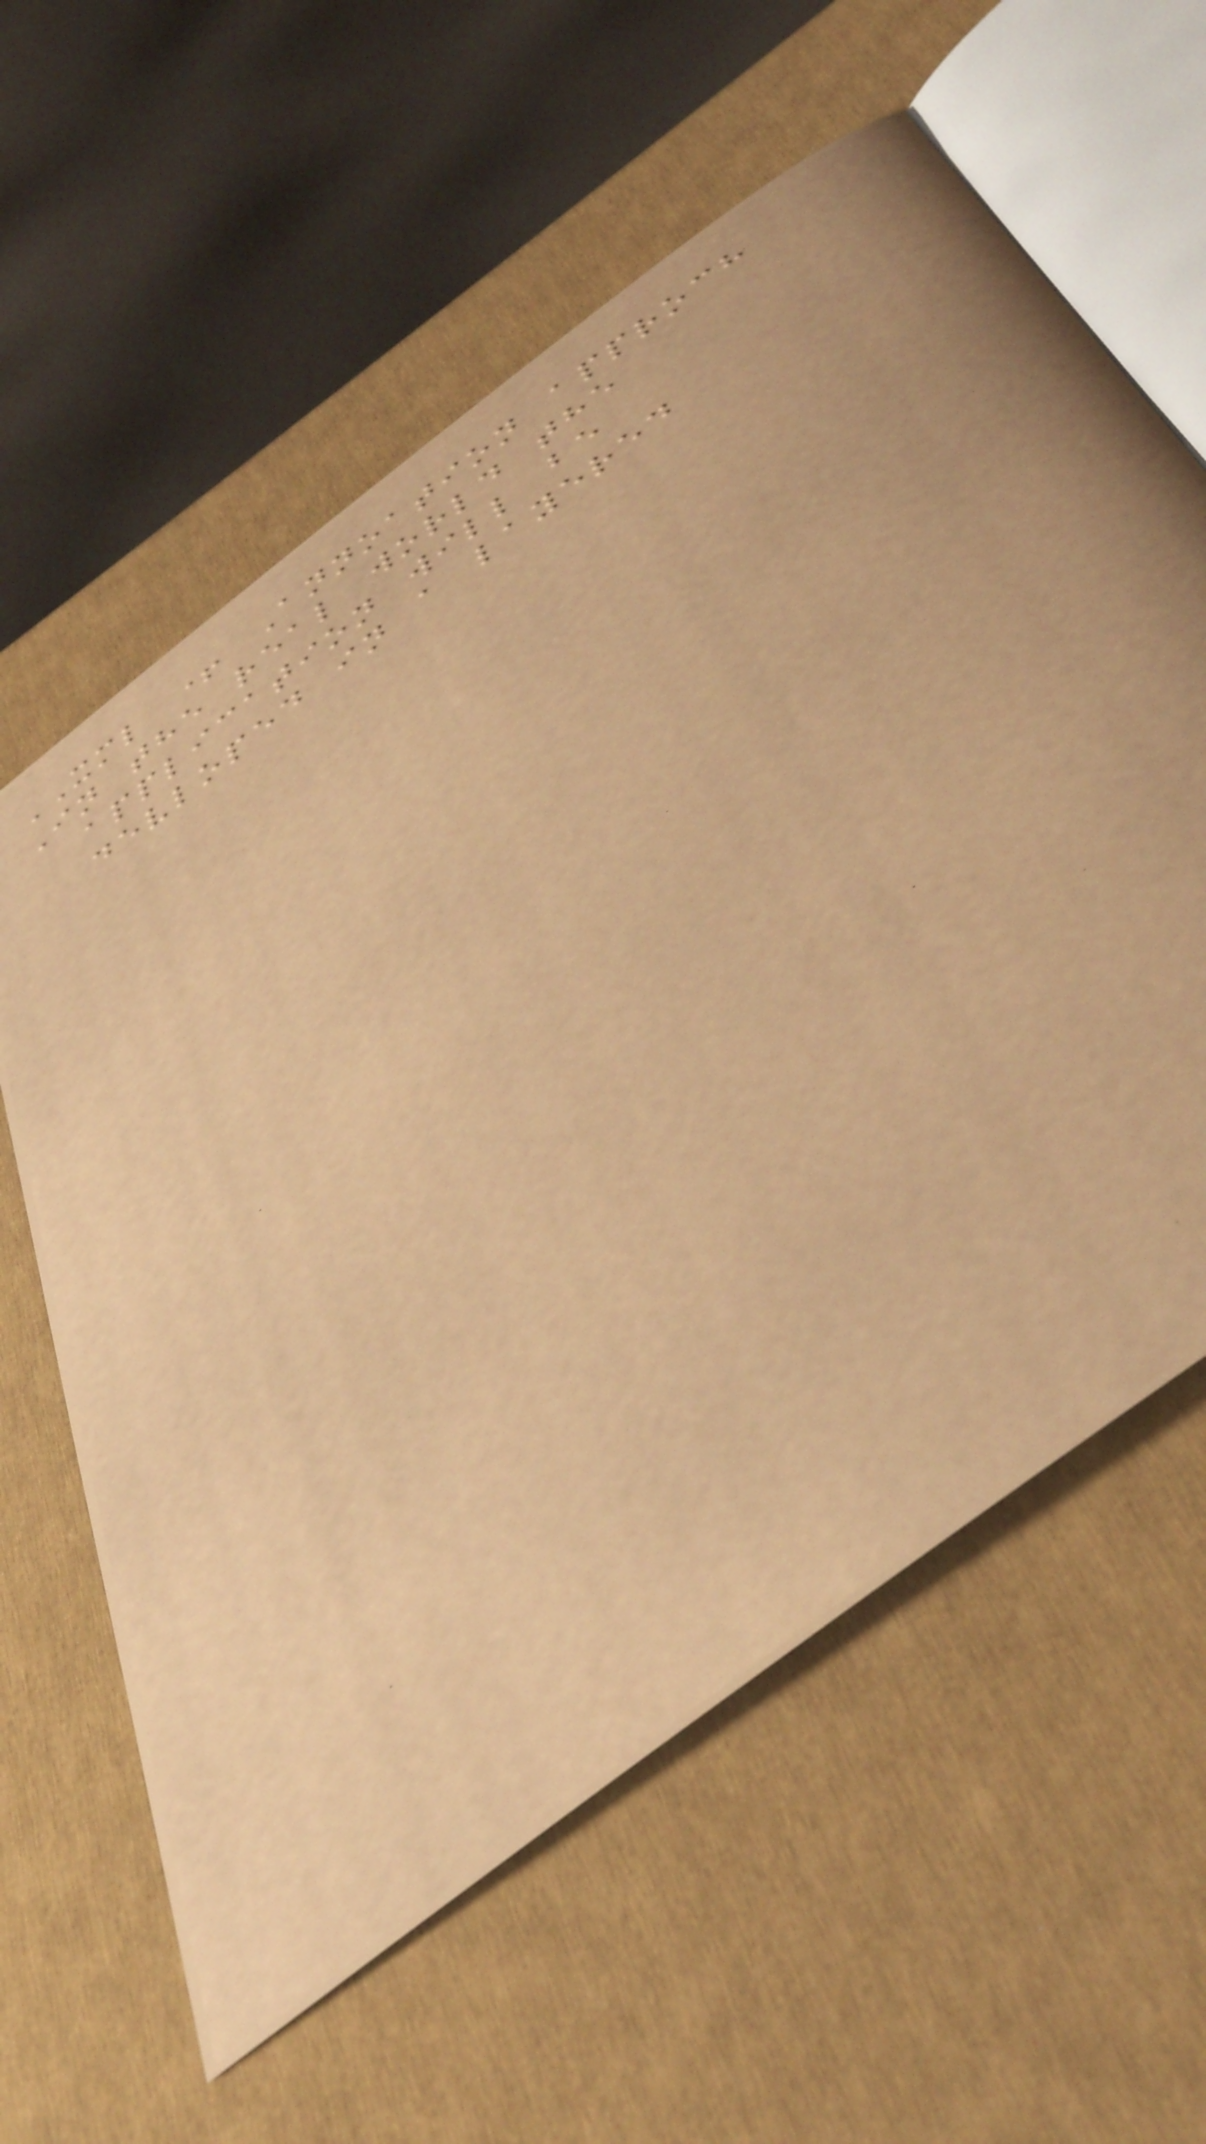XML + Annoation approch
In the real world the
application will be
devloped in a layered
